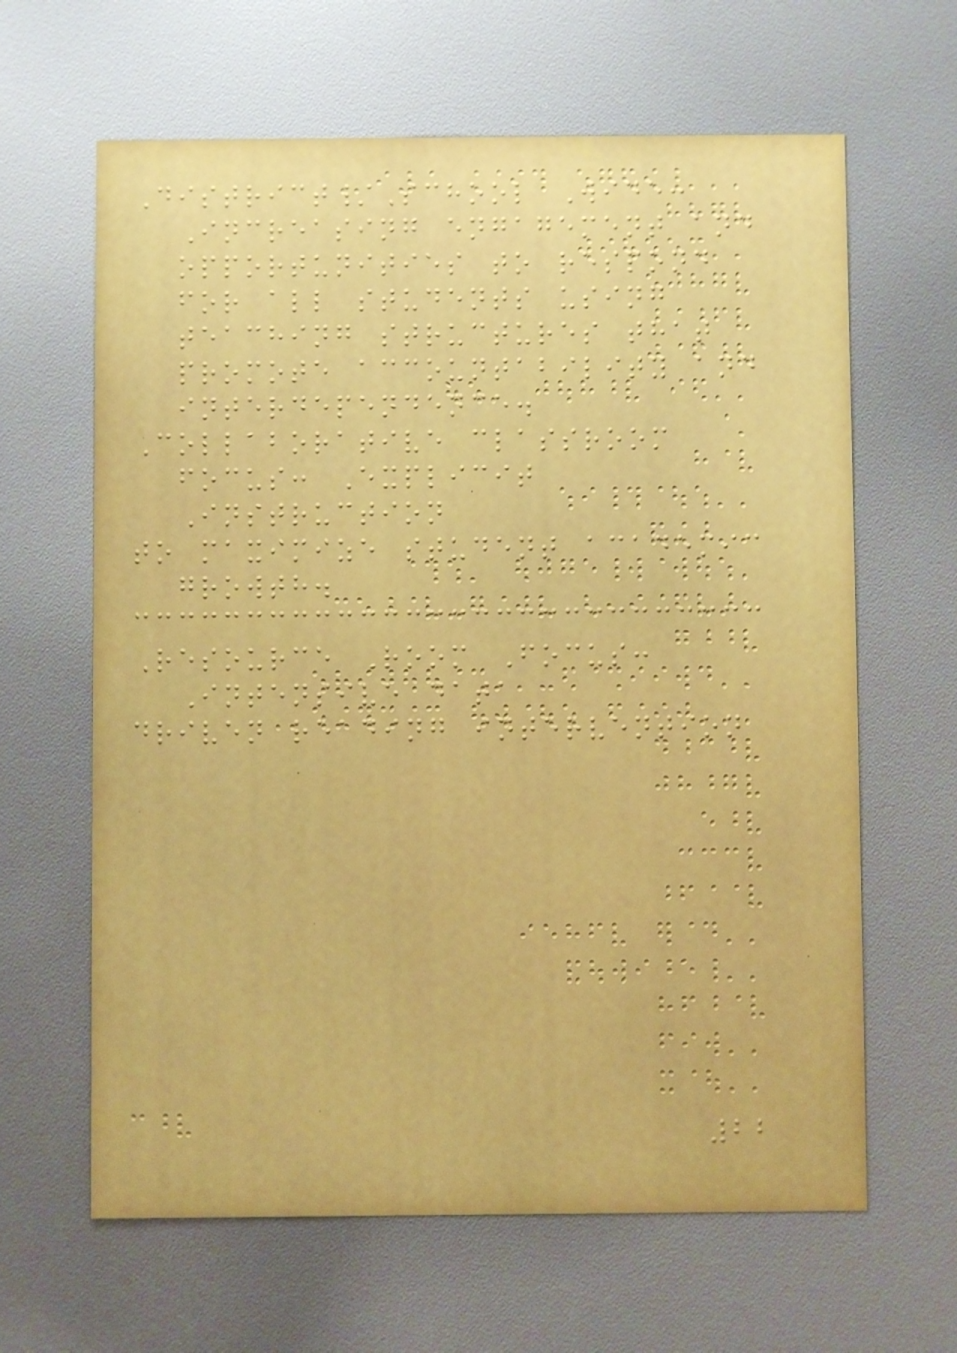District/School Wide:
Increasing engagement and
opportunities to respond
for all students using
teaching structures that
promote accountability and
interdependence.
Collaborative classroom
focus: Explicit
Instruction
to maximize student academic
growth.
Resource Room Focus:
Intensive data
driven reading intervention
22
